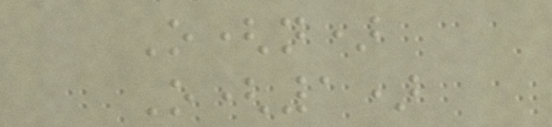O(n)
O(1)
